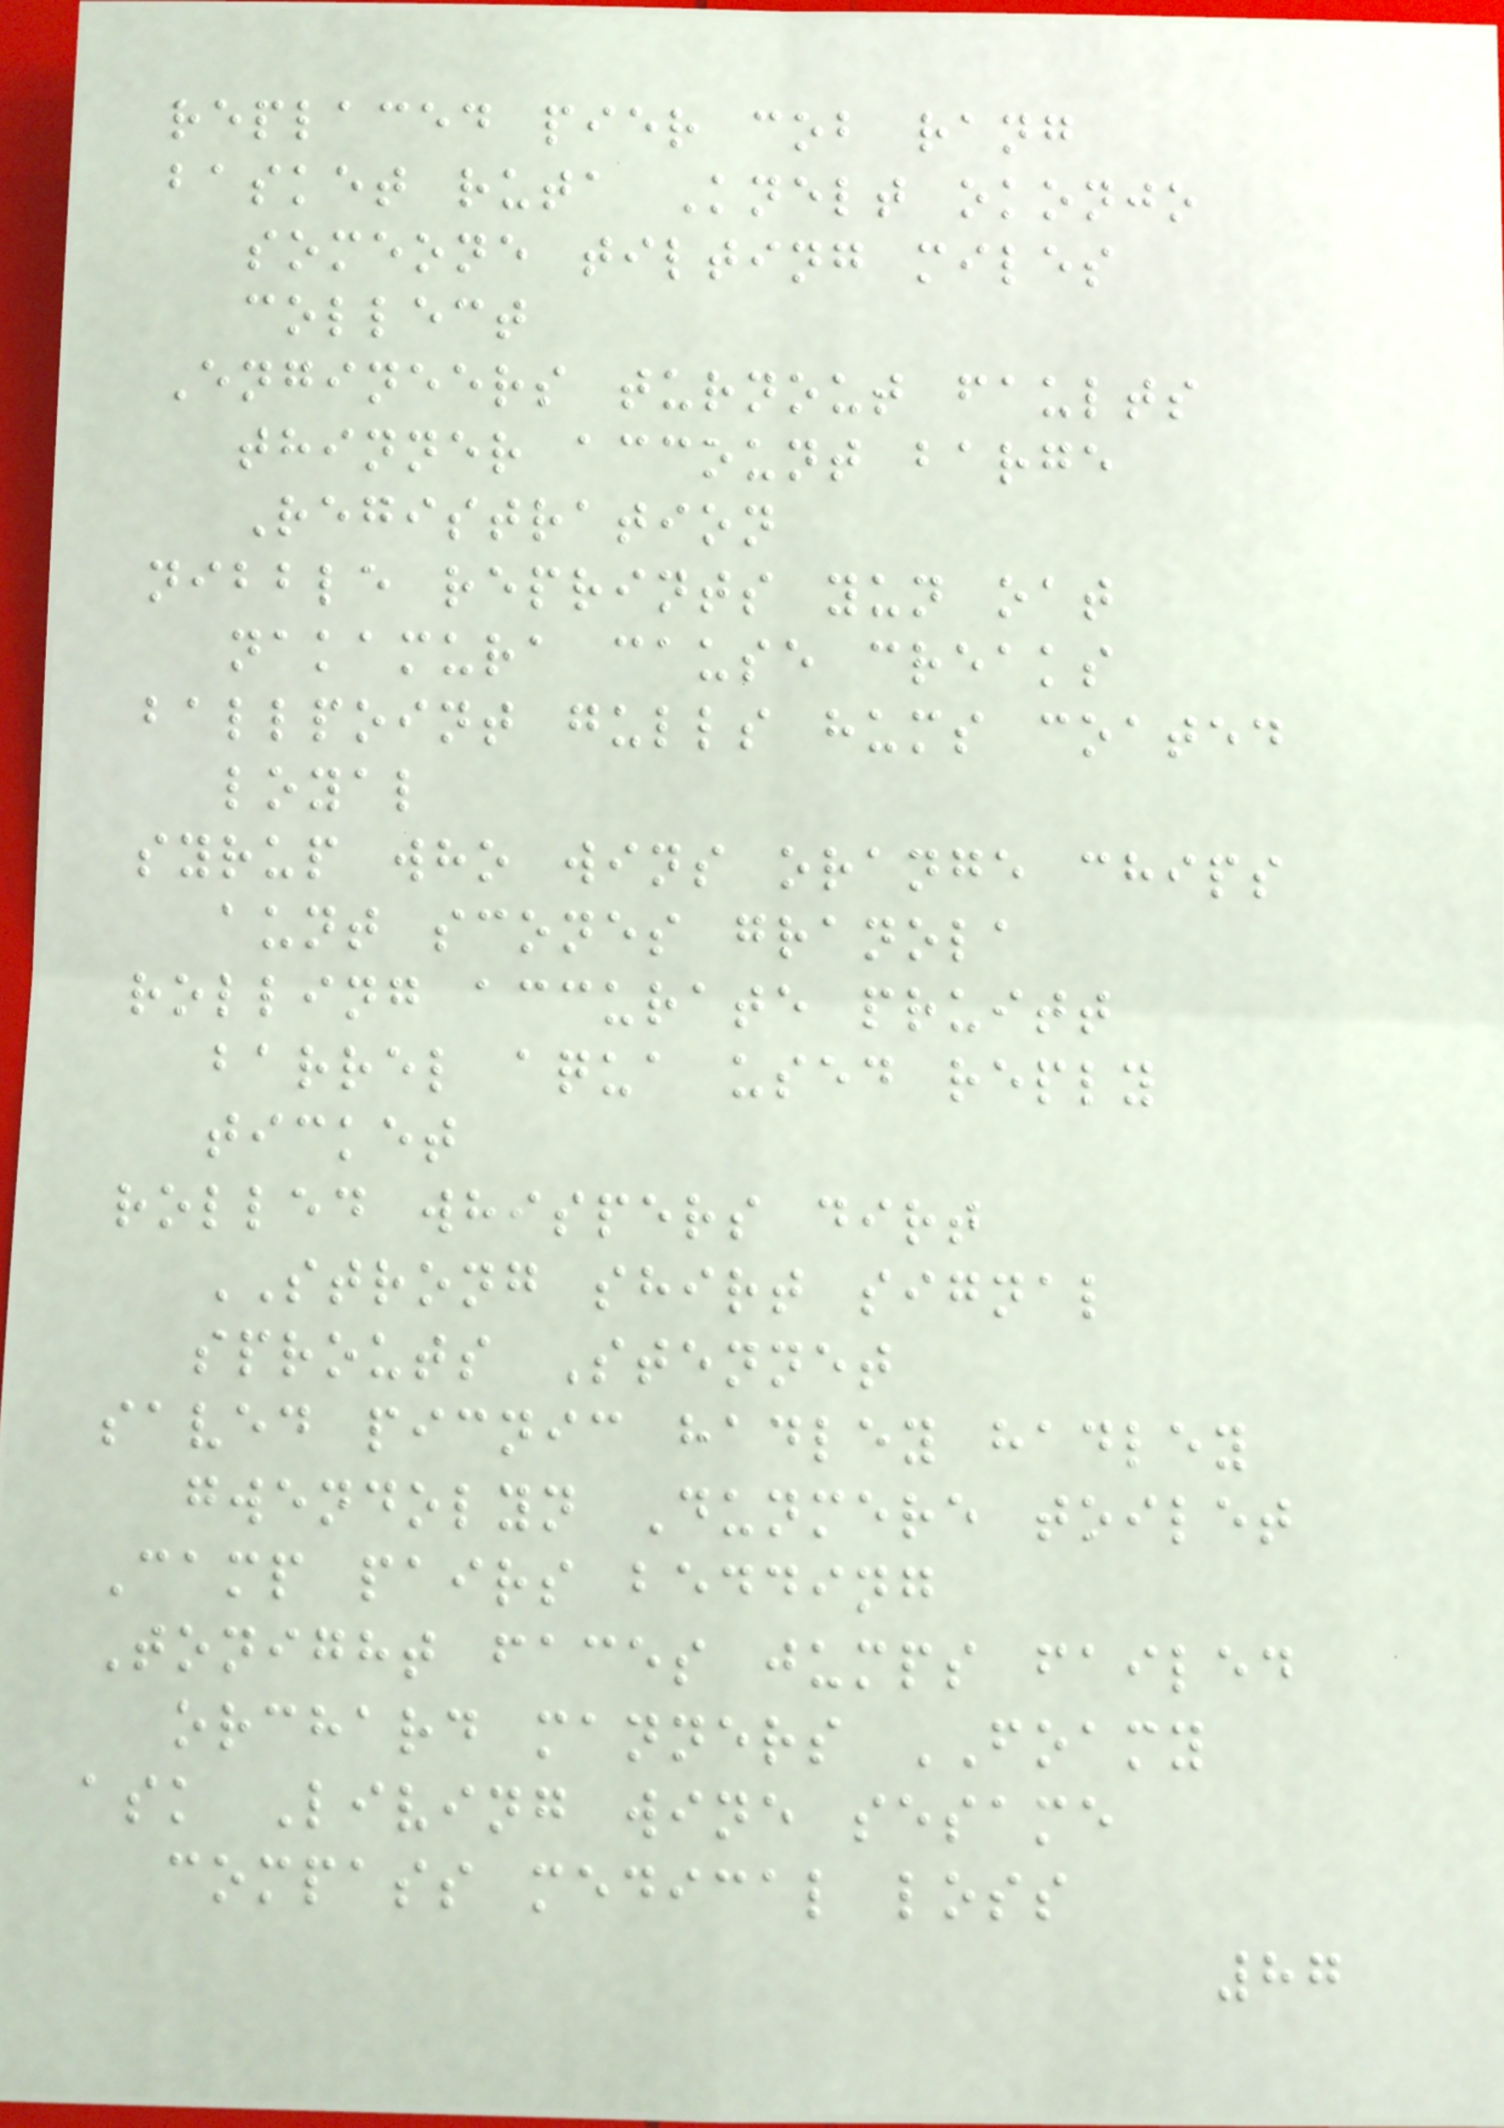replaced pier cob rang
basket ruta Knelt okonjo
someone tilting miles
collect
Engineers turnout faults
thinner account barge
Registration
nibble reprints yun oat
nakamura cause creaks
ballpoint gulls hums coated
loyal
syrup who wins orange chips
aunt scones granola
rolling accurate pruitt
barrel aqua used reply
ticket
rolled whispers dirt
STRONG shirt signal
sprouts Stennet
saved picnic hadley hadley
gwendolyn Dunmere toilet
Camp pairs bedding
Tonight faces jumps failed
orchard manners FOAMY
ask Living wine sesame
compass medical loss
87
